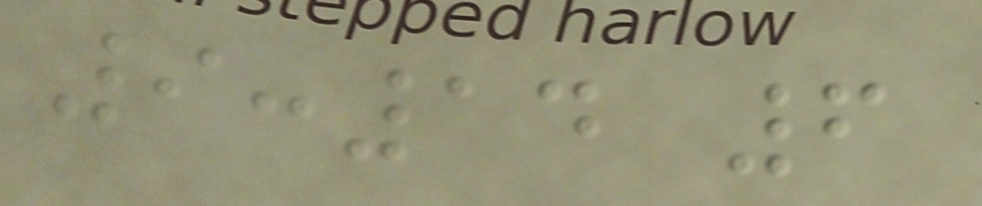9:14 6
